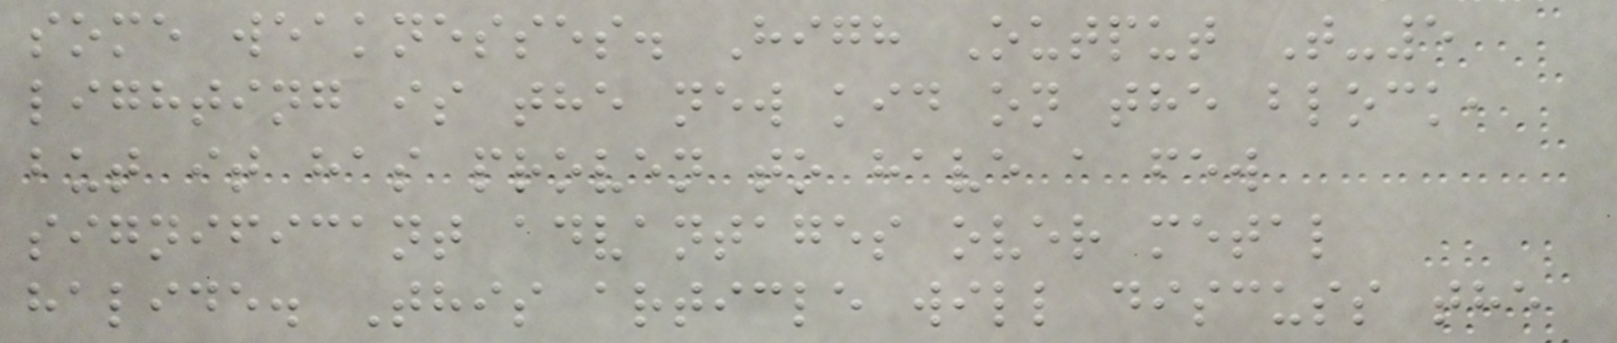some weaknesses. High Output T-5
lighting is the new kid on the block,
but it has proven to have a few
significant advantages over metal
halide. This article will discuss the
